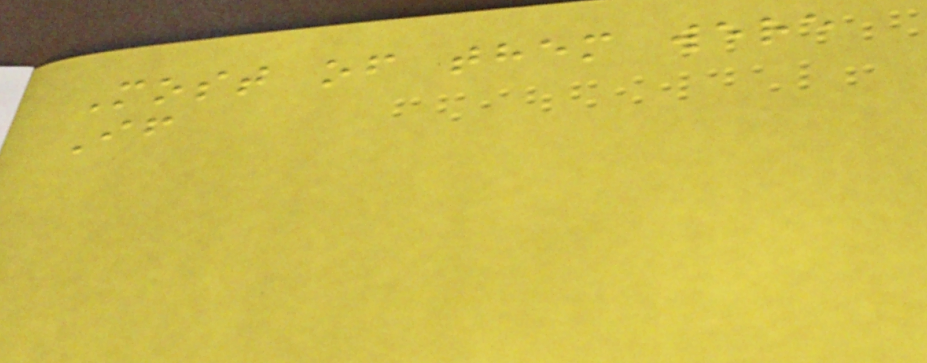Most of them were
If
